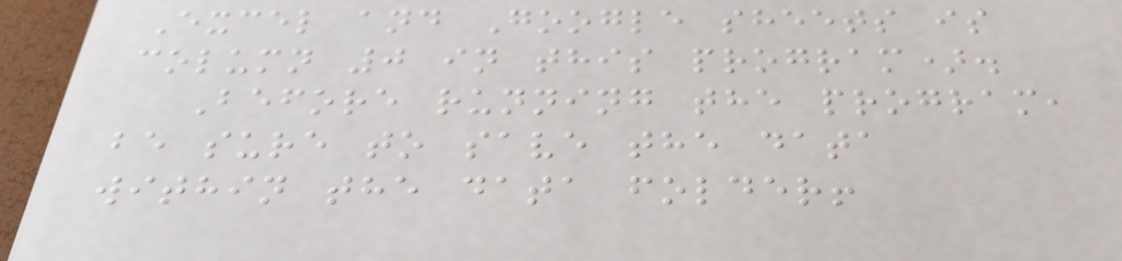Excel and Google sheets is
column 0 in this program).
Before running the program,
be sure to save the data
within the data folder!
